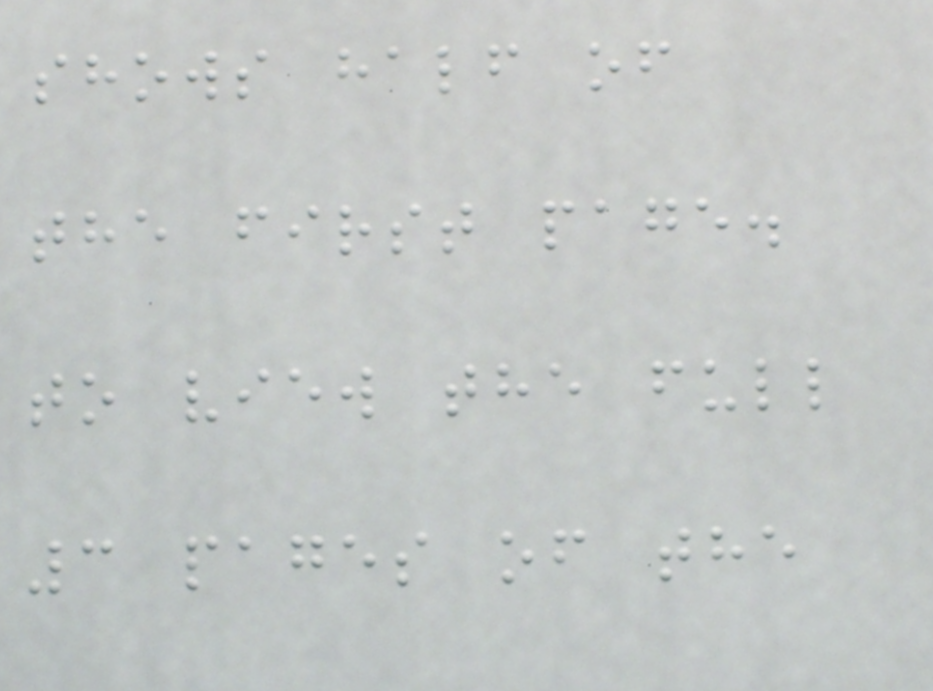shows half of
the first page.
to view the full
3 pages of the
